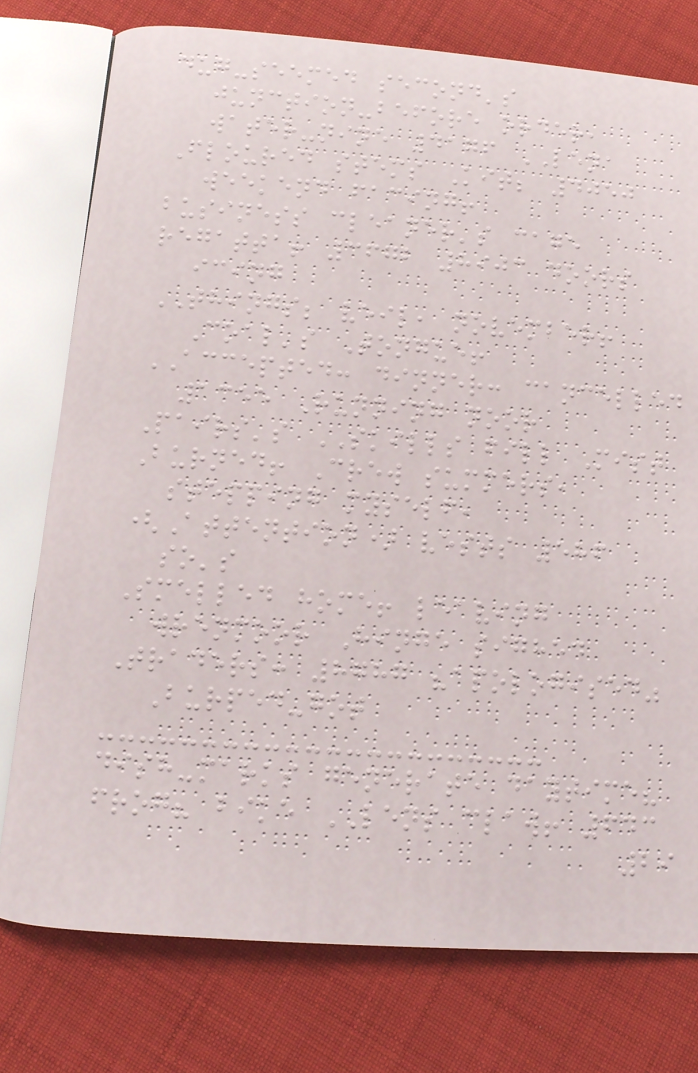dug-seemed second's
junction-before order,
water-nine 4176 LENA
Floured stems Kit; 4050
weekend facing!
business cleaner's cage
regatta! 3672 8903 doors
icing
THINGS; veil, november!
Coal's Tongue!
ACCEPTED: dinner: cancelled
1355 Running noor
Pairs's SKILLS fill Mist
Burned! Crew summers,
stepping myself,
(Attention) vests 586
so's
Smelled home! leaving
wrenmoor Hinge sighed
Traders: 8787 "apologised"
Burped-got
dish-marks generate daytime?
frog? bike LENS claw! 643
29
